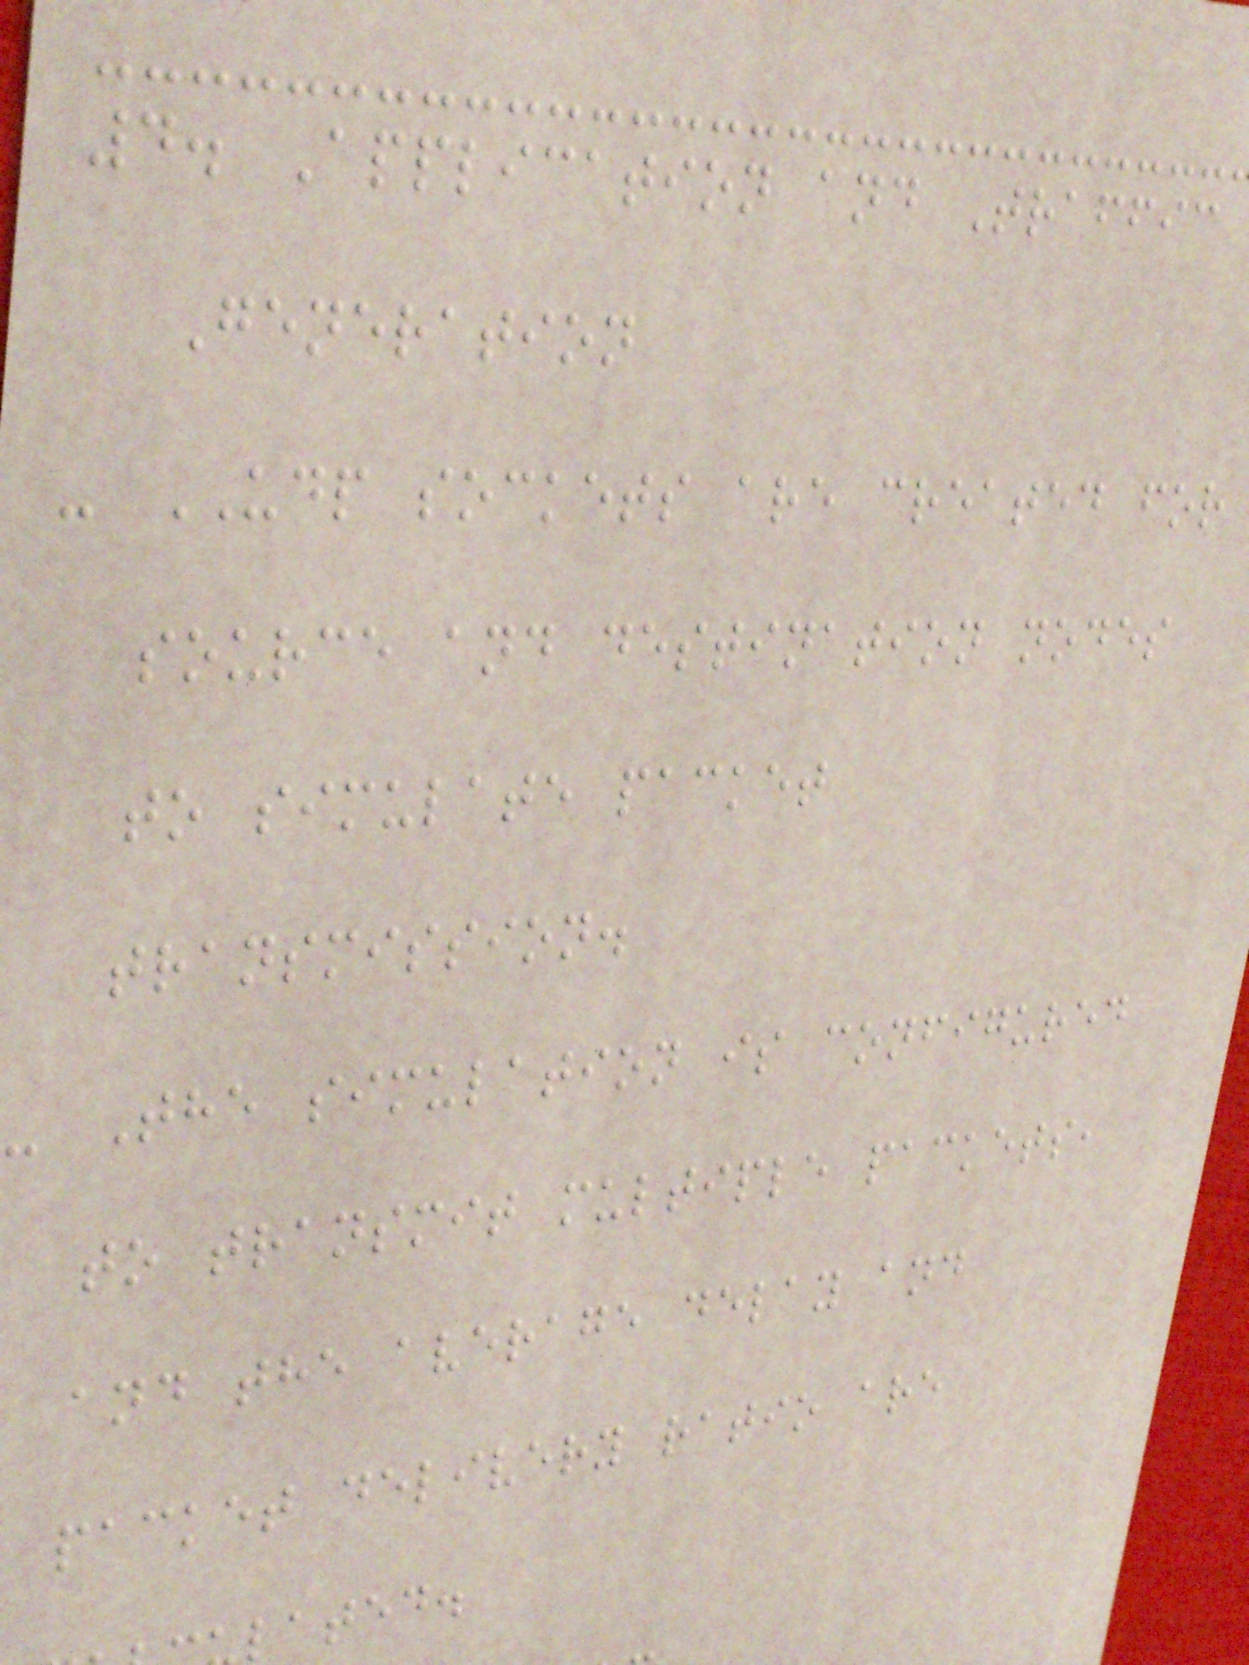4. Application and Traffic
Generation
- UDP sockets are created for
source and destination nodes
to simulate packet
transmission.
- The simulation is configured
to transmit multiple packets,
and the average delay and
packet delivery ratio are
lated.
